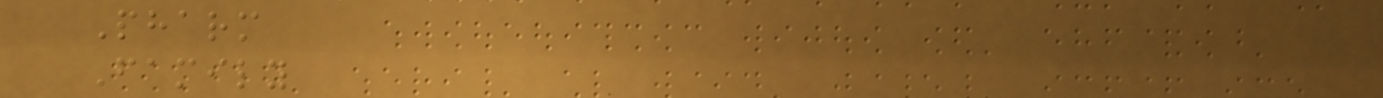Pharm
Family
